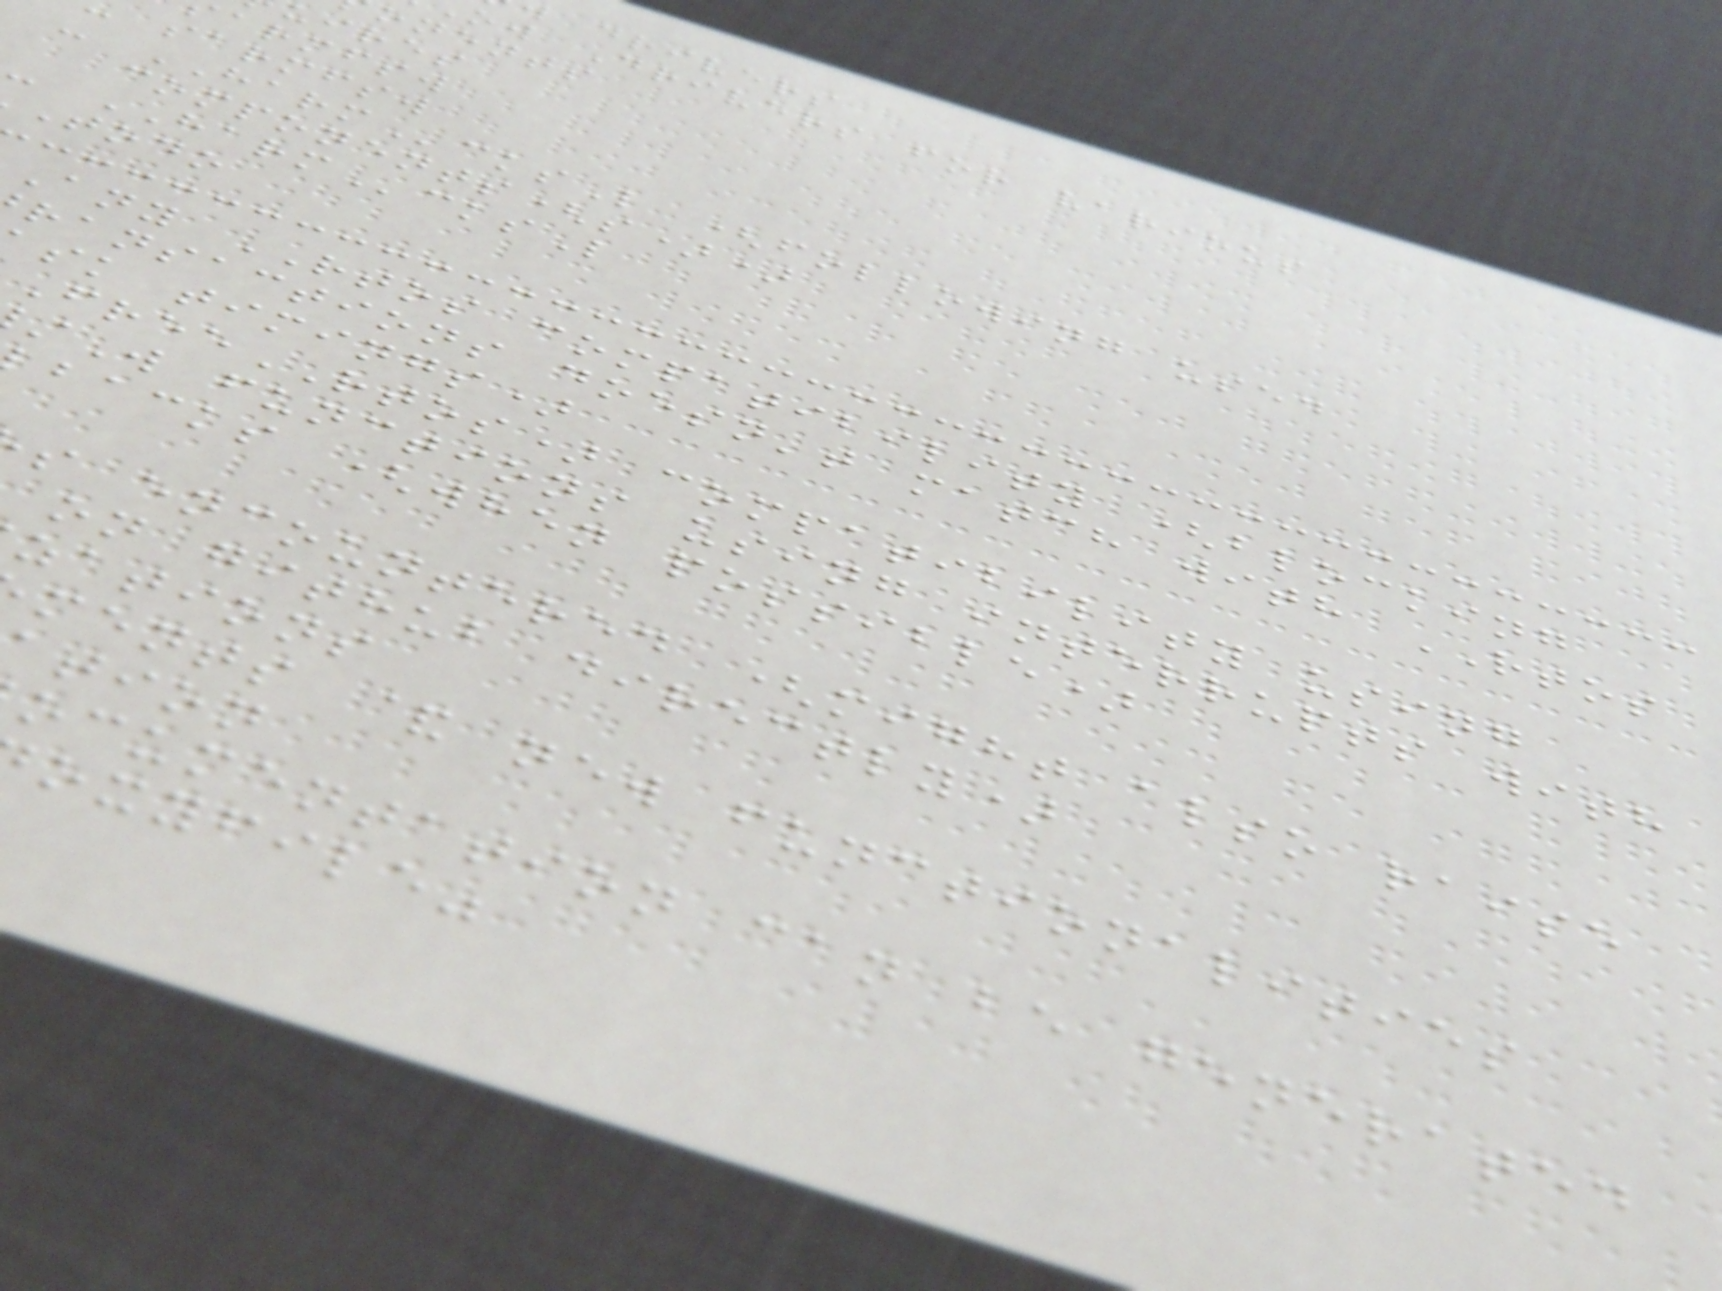drivers
ow Drivers for various
onents
ires
armfsw
sarmfsw
- HARMcksL (following used
components(s))
- HARMcksL
todo
Any RTOS compatibility (blocking
ransactions doesn't match with RTOS
sk timings)
FreeRTOS) compatibility using
W functions using interrupts with
backs (when possible)
s encountered (might also raise
on github directly)
zations
ments & new functionalities
tion
ocumentation can be generated
oxyfile"
